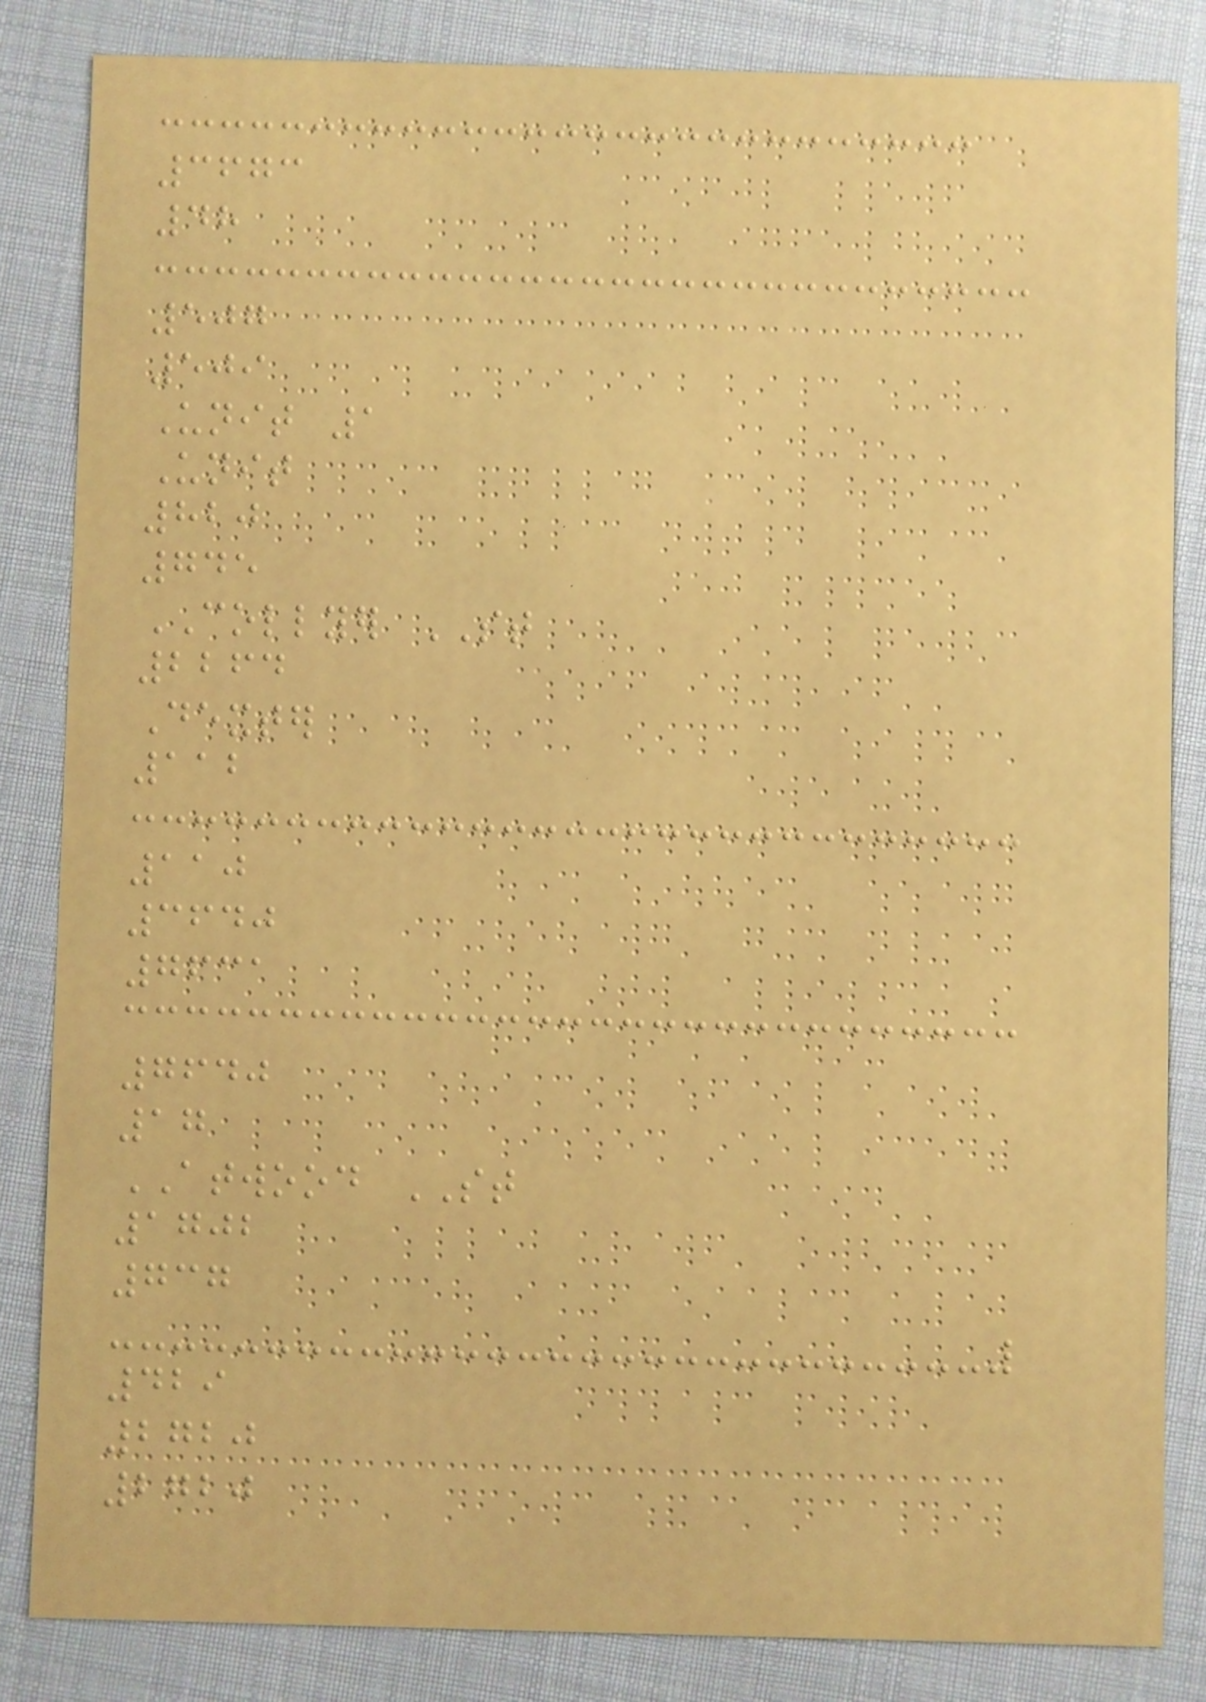3673
48
507
509
Unit 1
Unit
820
745
COLLYER ST
2264
Dexter
112
110
3640
7631
7640
17
ATWOOD ST
1702
737
429
2720
2720
